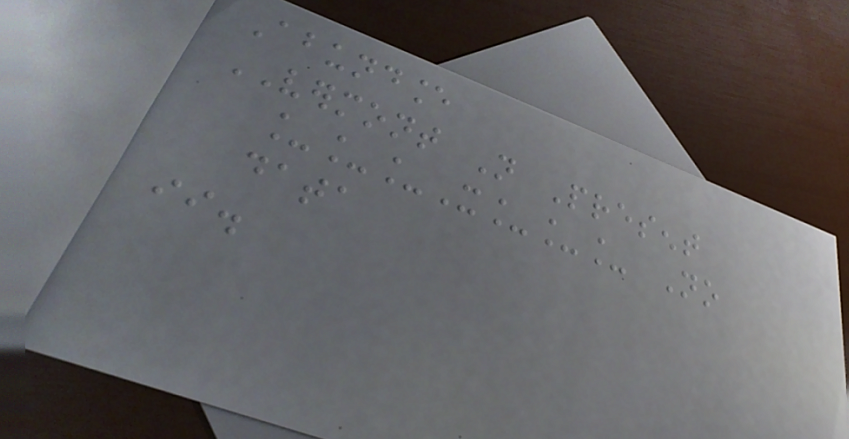Abundance
VERMONT Not Present
___X___ No
data
ii.
